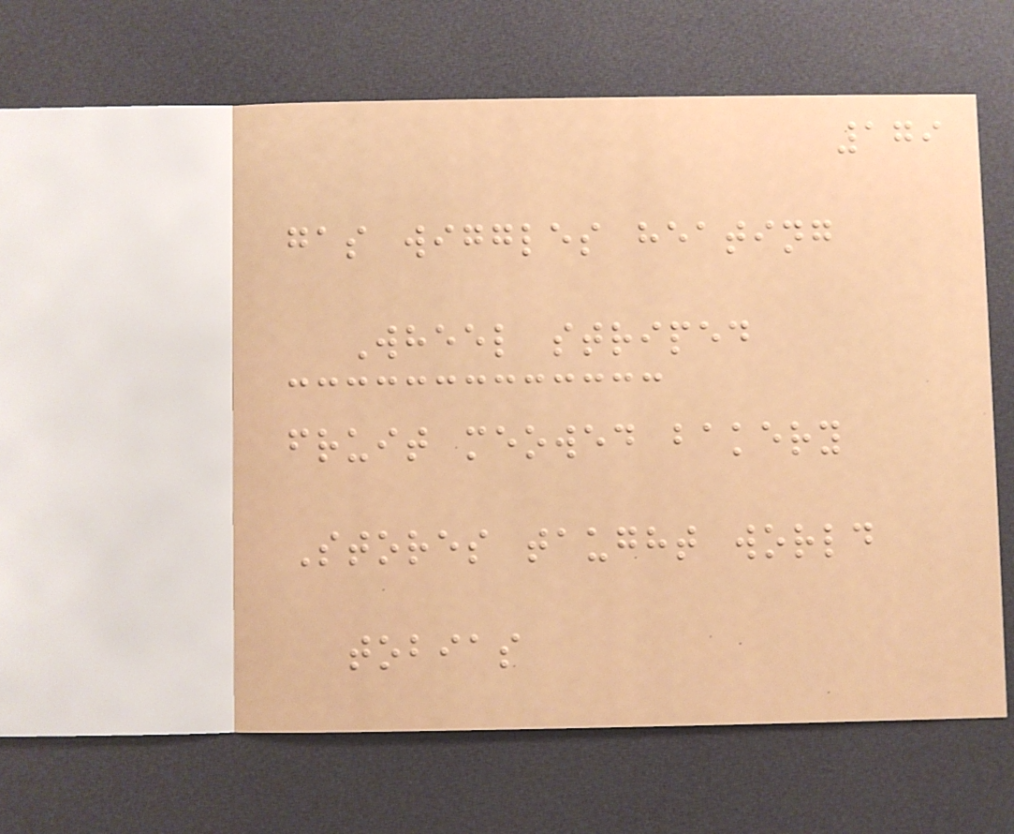179
gas wiggles heating
Wheel striped
fruit meowed bakery
Stores taught world
tobias
